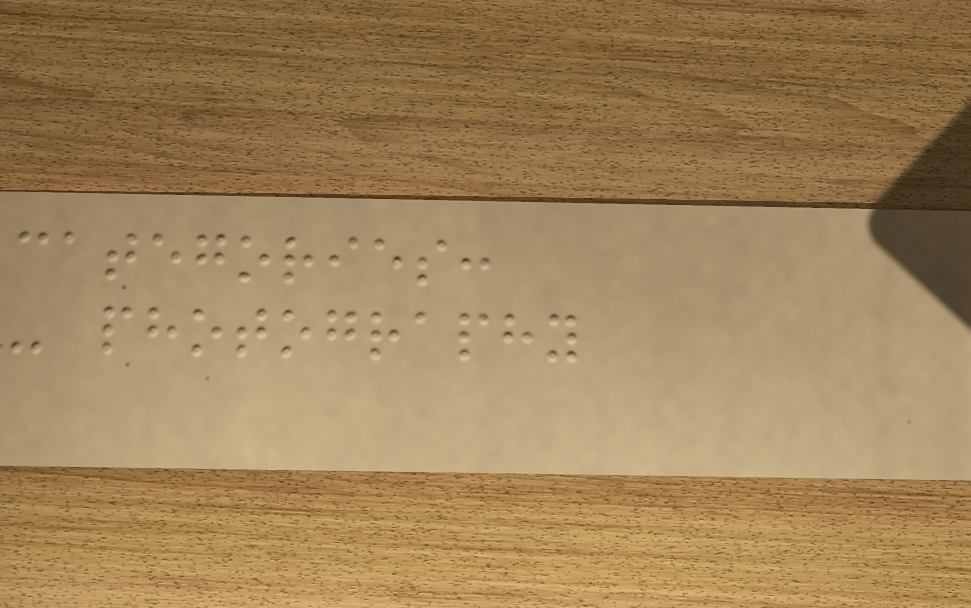categories:
- photography
